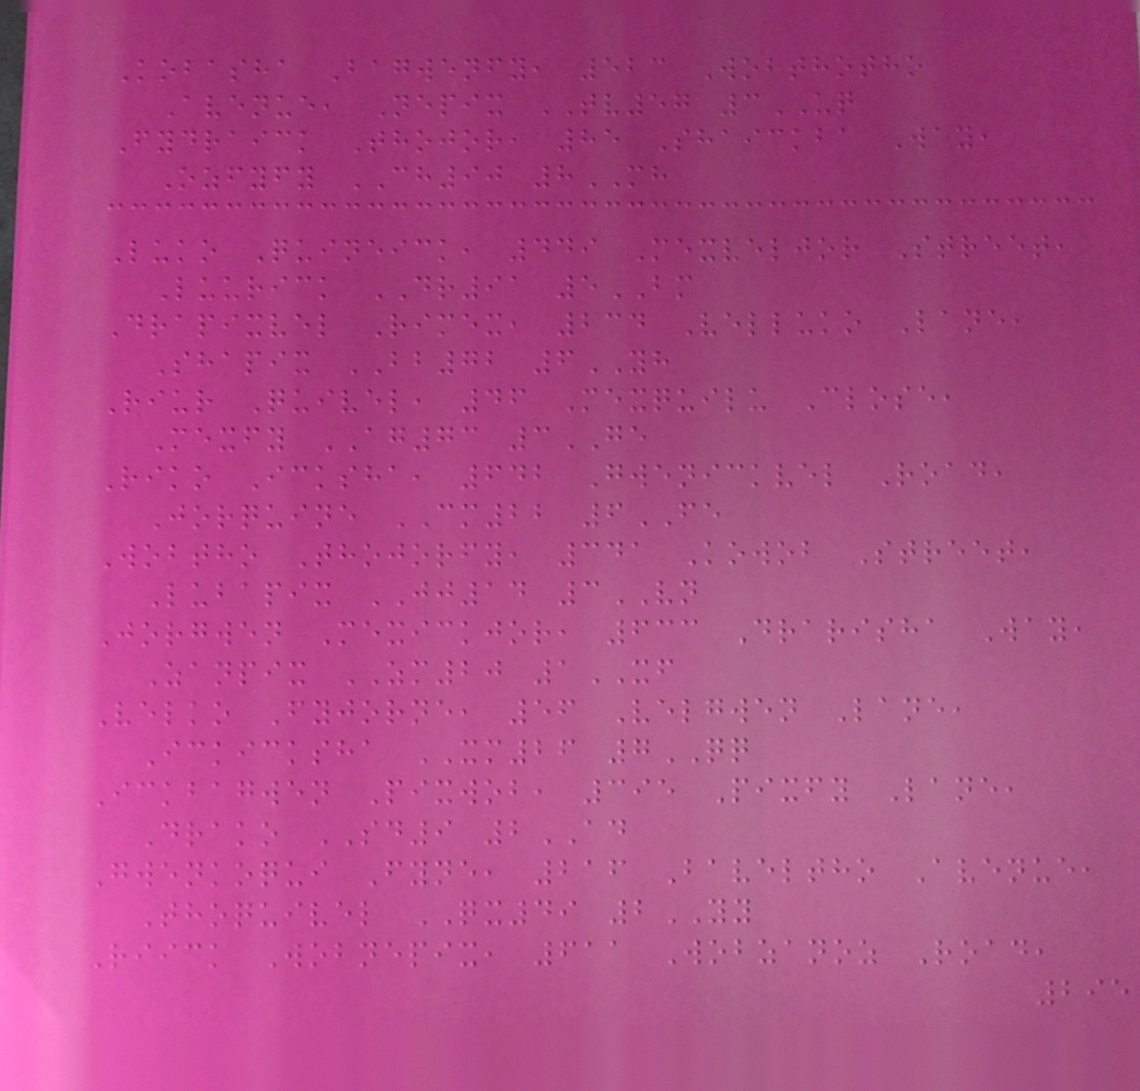Kobasha Bagwenfy, 523 Wobthotho
Avenue, Nepix TV57 3UQ
Fydraick Thojor, 85 Shaickba Way,
Ozfyfy CH90 8MH
Luko Quineick, 449 Mexveljor Street,
Luurick DR91 5BM
Drapixvel Rimex, 234 Velluko Lane,
Shapix BB72 6YH
Riur Quivel, 46 Mexquilu Close,
Mexfy AG73 3GE
Riko Icksha, 642 Gwenickvel Road,
Jorquine CM22 6FE
Wobtho Thojorfy, 341 Kowob Street,
Lubapix JJ14 3VN
Jorgwen Mexickjor, 633 Drarisha Way,
Zanpix ZM20 1XF
Velko Fyjorne, 56 Velgwen Lane,
Ickicksha XM26 7QQ
Ickbagwen Pixwob, 395 Pixfy Lane,
Drako SD9 2AD
Gwenkoqui Fyne, 216 Baveltho Avenue,
Thoquivel QX49 2YY
Riick Wobnepix, 611 Wobzanoz Road,
295
